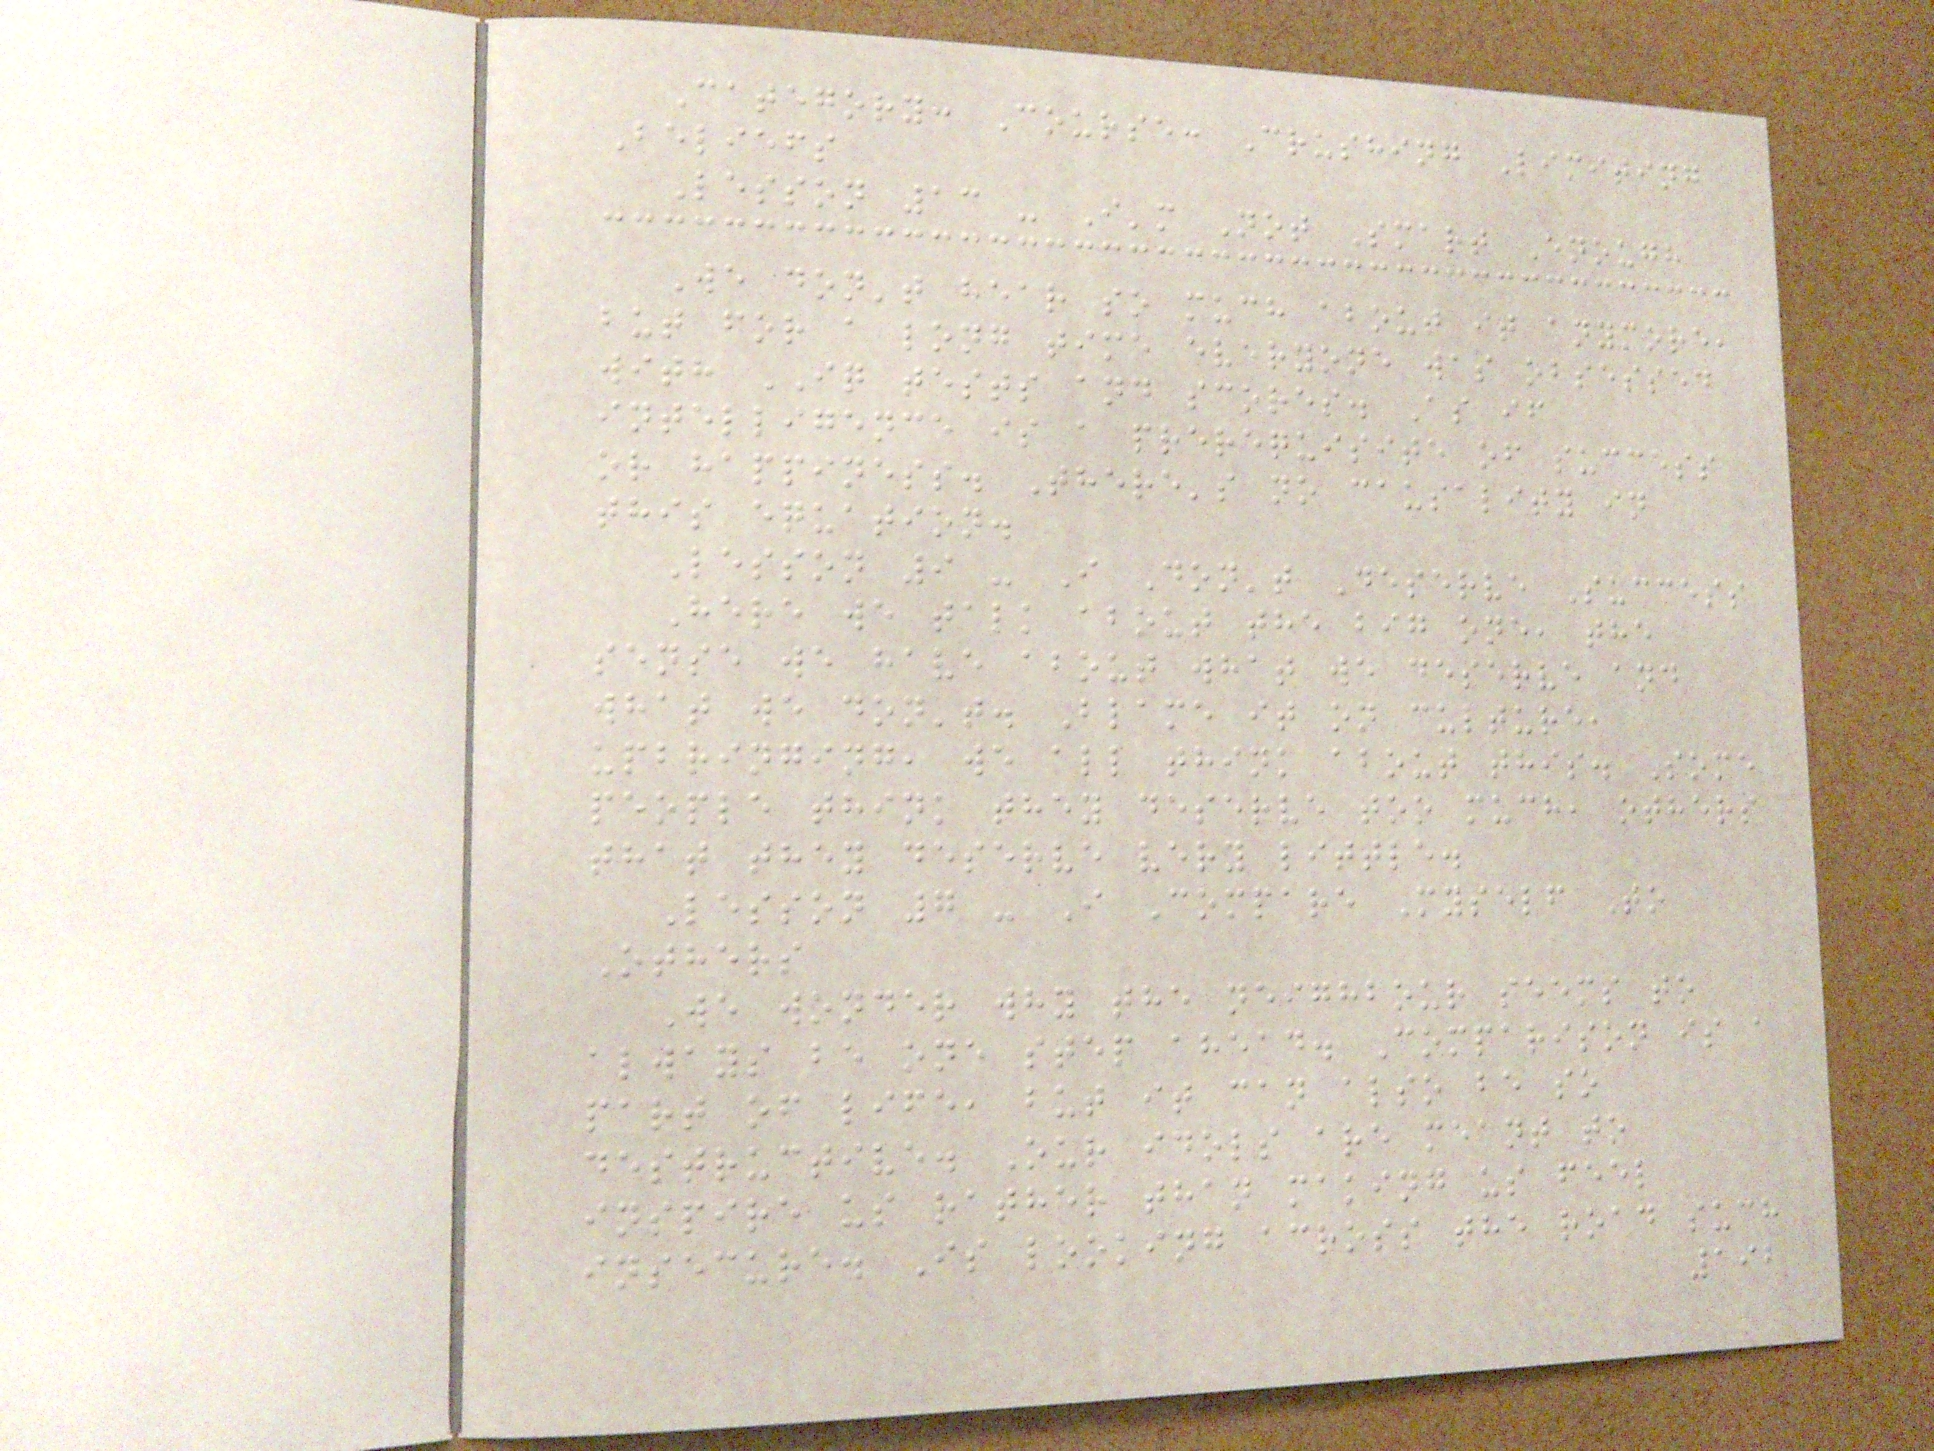Category: Course: Crushing Limiting
Beliefs
Lesson 13 - I'm Not Smart Enough
We don't hear so much about it anymore,
but for a long time everyone was obsessed
with IQ tests and scores. As if
intelligence is a prerequisite of success
or happiness. There's no causality in
this equation.
Lesson 9 - I Don't Deserve Success
Here we talk about the big one, the
sense we have about what we deserve and
what we don't. Blame it on culture,
upbringing, we all think about this. Some
people think they deserve too much, others
that they deserve very little.
Lesson 7 - I Compare Myself To
Others
We wonder why the neighbour seems to
always be one step ahead. Comparison is a
part of life, but it can also be so
destructive. Our idols are meant to
inspire us rather than making us feel
insecure. Is looking across the road such
192
